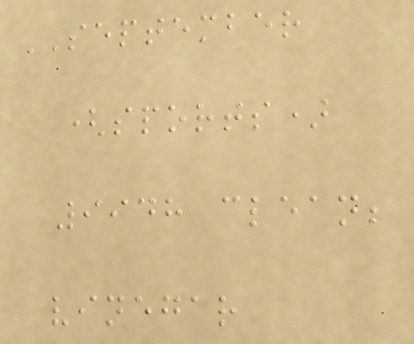SEPTEMBER
(sports)
9948 clean;
vinegar
